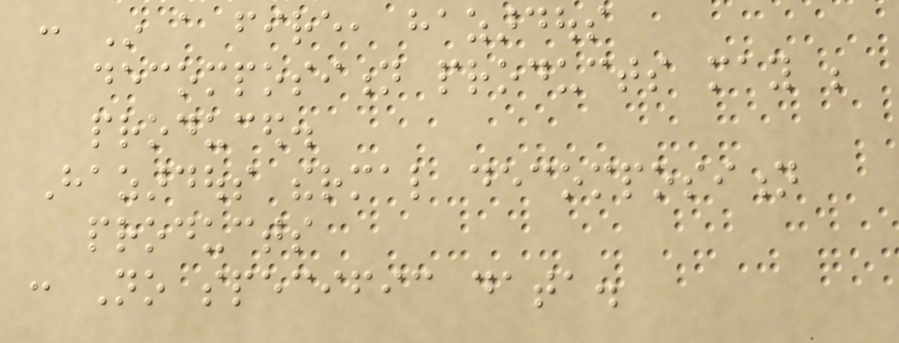: In a fire, hazardous
decomposition products may be
produced.
Hazardous thermal decomposition
products
: No specific data.
